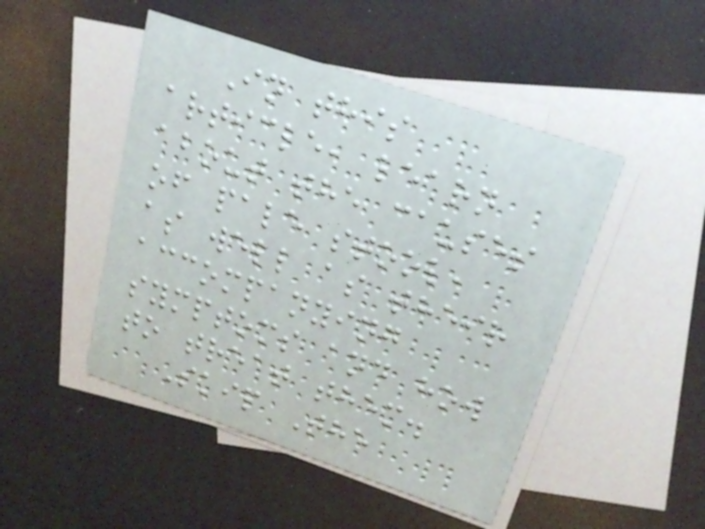In this
article, learn
about the causes
of pale stool,
as well as their
accompanying
symptoms and how
to treat them.
Skip The
